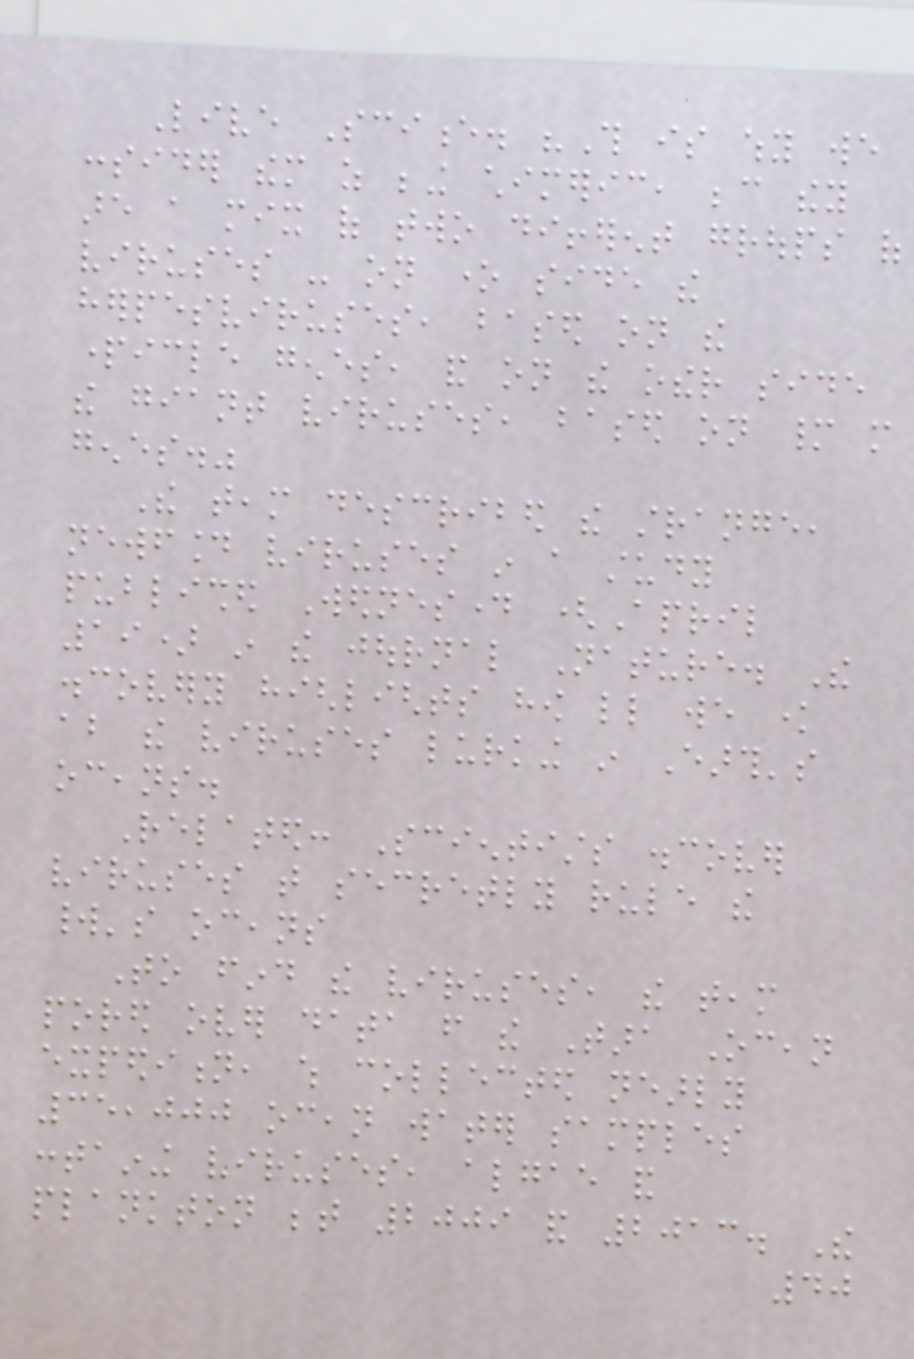Live Science. "This is why we
consider them as being chimeric, because they
are a mix of two different groups of
viruses - on one side the
herpesviruses, based on the
particle genes, and on the other side
the giant viruses, based on many more
genes."
The team described the strange,
newfound viruses in a study
published Wednesday (April
19) in the journal Nature. The
discovery highlights how little we know
about the viruses lurking in Earth's
oceans.
Related: Scientists discover
viruses that secretly rule the
world's oceans
To find the viruses, the team
pored over data from the Tara Ocean
expedition, which collected nearly
35,000 ocean water samples
containing viruses, algae and
plankton between 2009 and 2013. The
40
